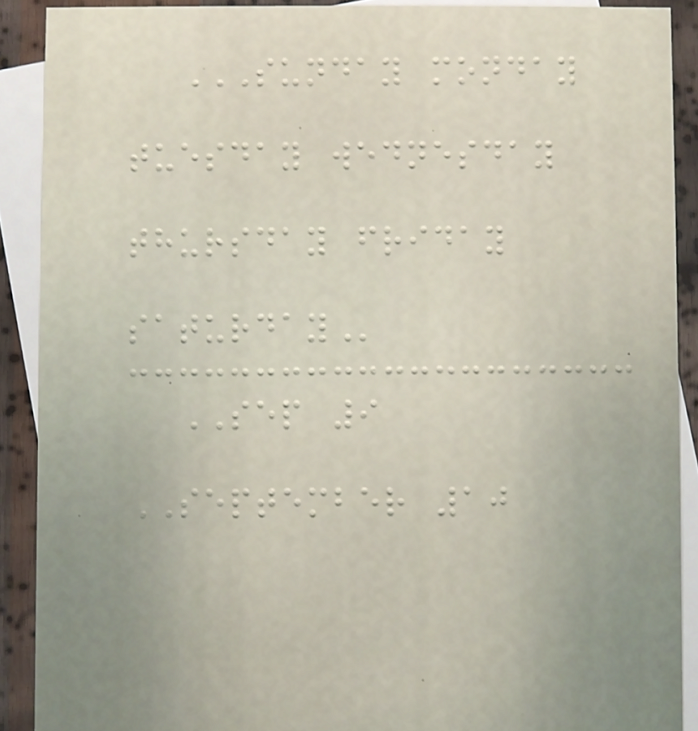SUNDAY MONDAY
TUESDAY WEDNESDAY
THURSDAY FRIDAY
SATURDAY
SEP 9
SEPTEMBER 10
